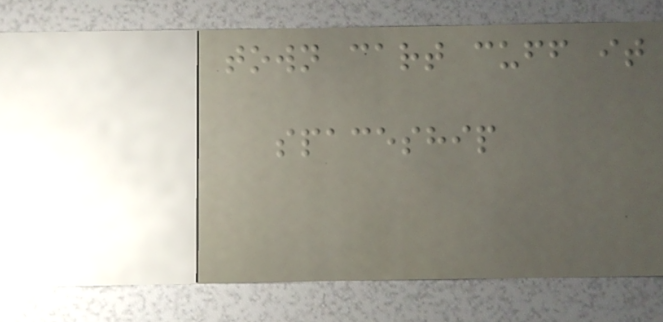town cart cuff it
spaceship
